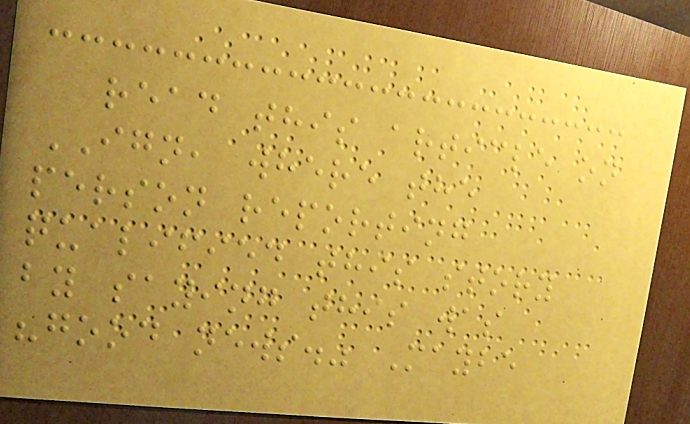read this article on
IGN, where the
person reporting
qualified this story
by saying this was
"good news." Maybe
